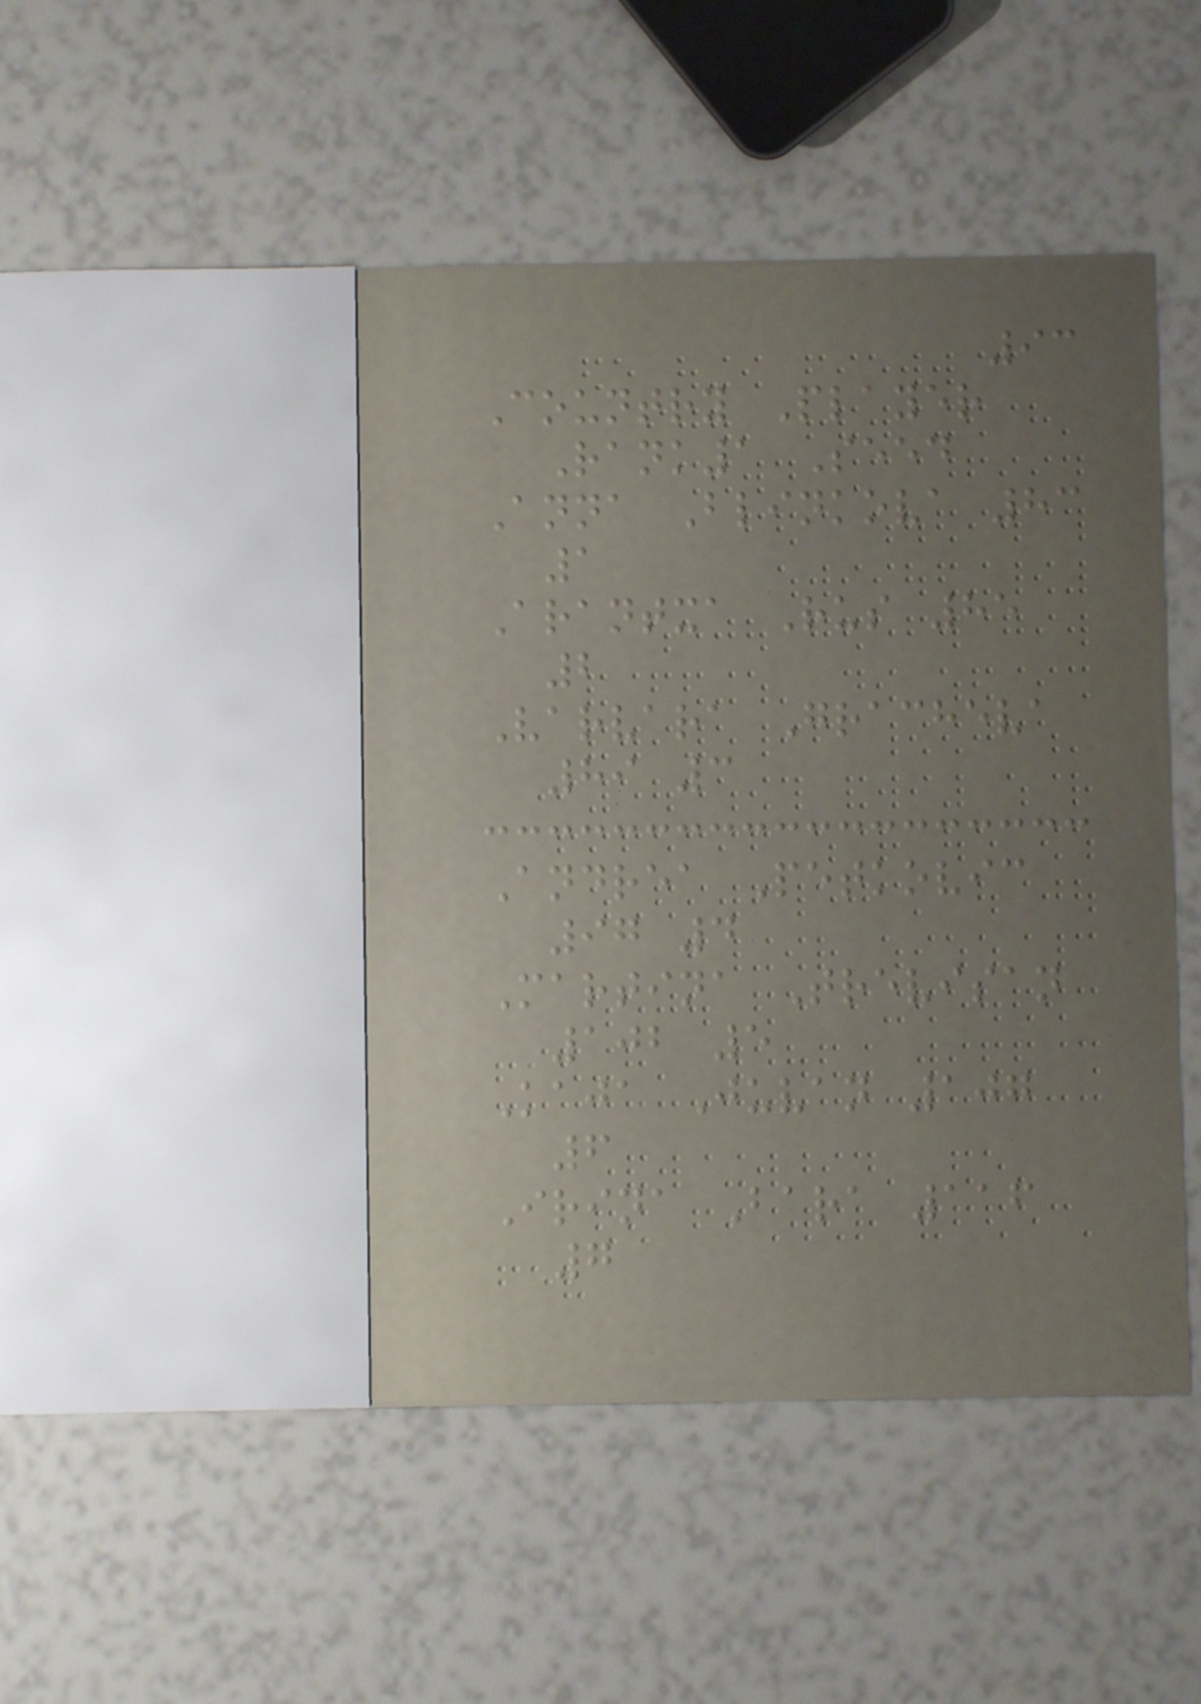93
Country Player
Rank1 Seed
Anna Blinkova 83
1
Arantxa Rus 85
2
Varvara Gracheva
89 3
Andrea Petkovic
97 4
Martina Trevisan
102 5
Kaja Juvan 107
6
Irina Bara 116
7
